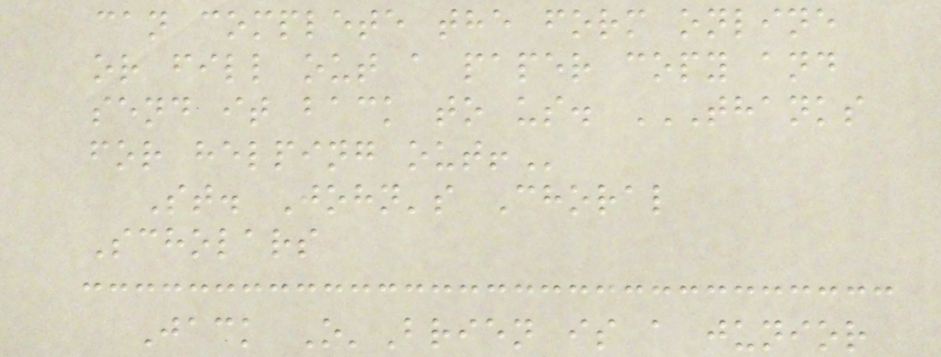can complete the form online
or fill out a paper copy and
send it back to us. THANKS
FOR HELPING OUT!
St. John's Choral
Scholars
Jack O'Brien is a junior
